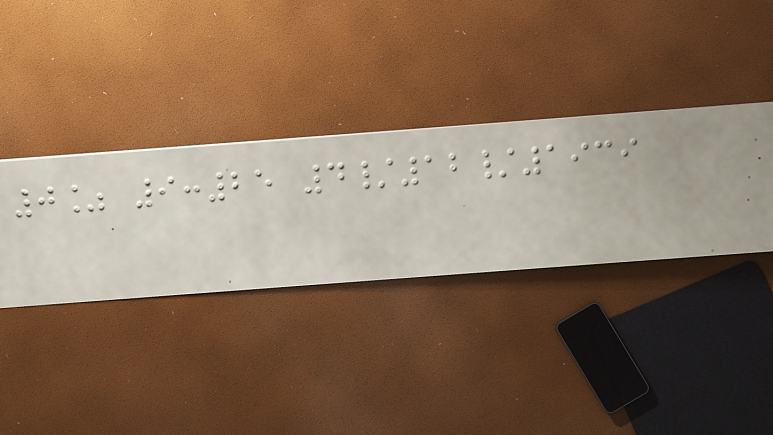0% 9:25 4/12/1939
